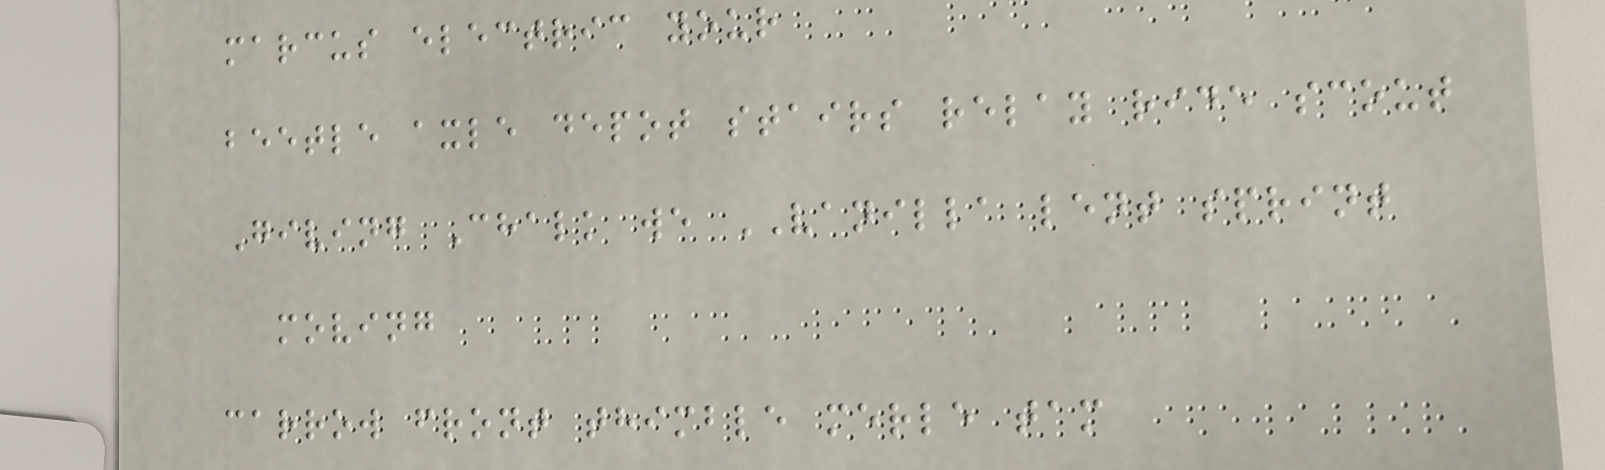marcus electric your
beetle axle depot stairs relay ride scout
Giving Chalk we VANILLA lent sprint
moving
carrow front thimble merle tam
